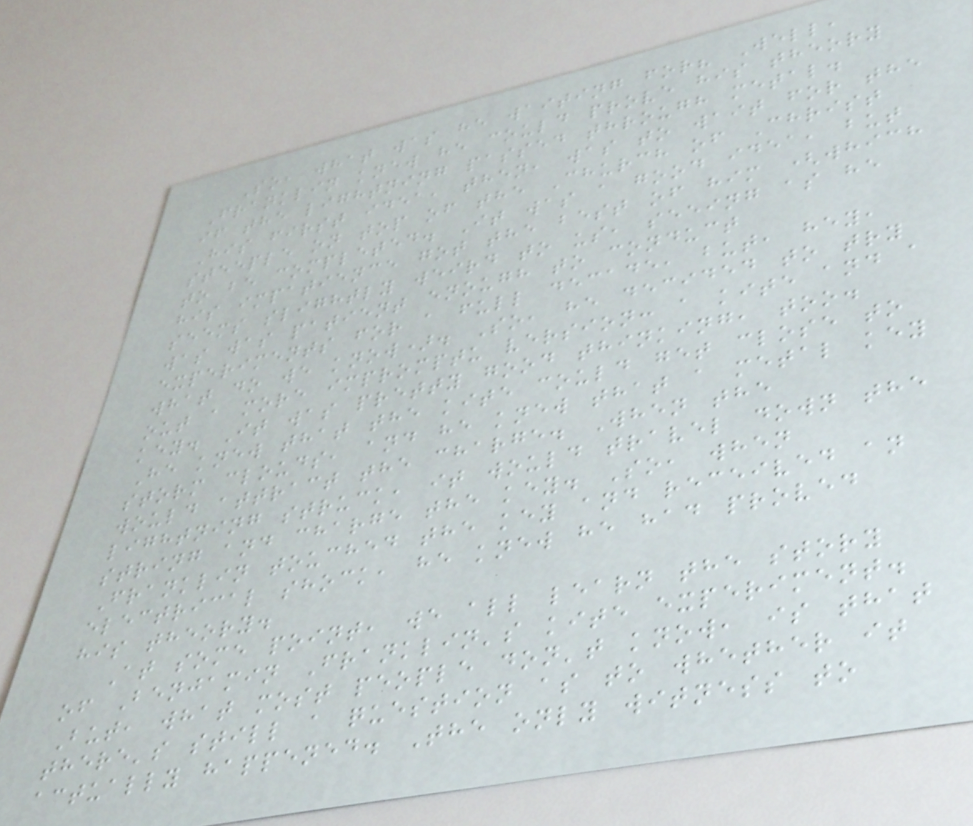So, what was he waiting for? Well,
Franklin knew he could prove his theory
if the lightning passed through metal.
His first idea, then, was to wait for the
steeple on top of the Church of Christ
to be completed. It was a good idea, but
his impatience got the best of him (which
seems slightly weird to us, seeing as he
was was patient enough to conduct
experiments for a full decade, but, hey,
what do we know). So, he decided to try
out a more impromptu version: a kite and a
key. It was pretty good thinking, too.
He knew that the kite could get close to
storm clouds, and he knew that a metal key
would attract the charge. When the
lightning struck, it would travel down the
string and charge the key. So, when
Franklin touched the key and received an
electrical shock, he knew he had proved
his theory.
At some point, we all learn the story
of Benjamin Franklin's kite experiment.
But, what most people don't know, is that
there's still a question as to whether it
actually happened. The only witness to
